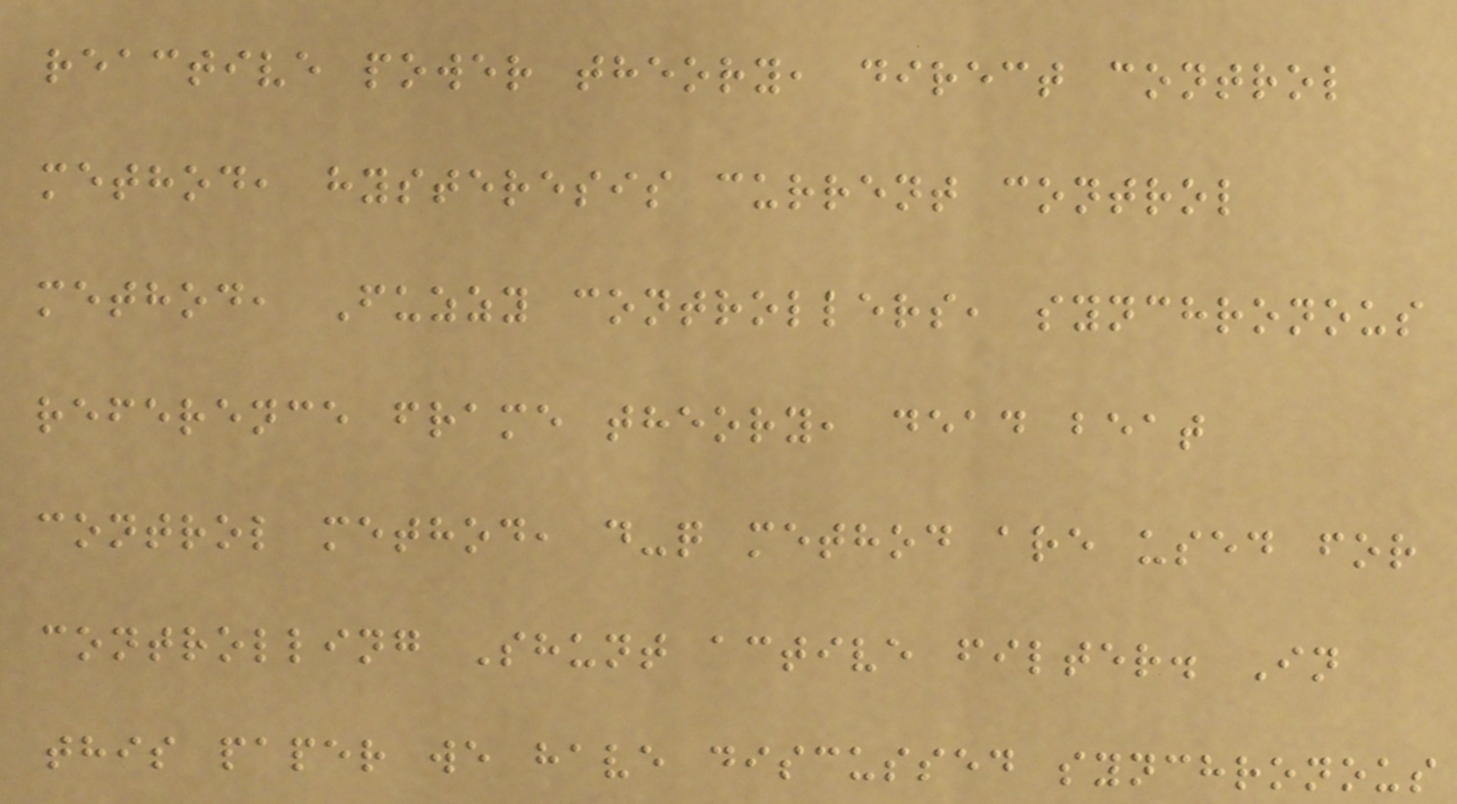reactive power theory, direct control
method, hysteresis current control
method, Fuzzy controllers, synchronous
reference frame theory, dead beat
control method, d-q method are used for
controlling Shunt active filter. In
this paper we have discussed synchronous
